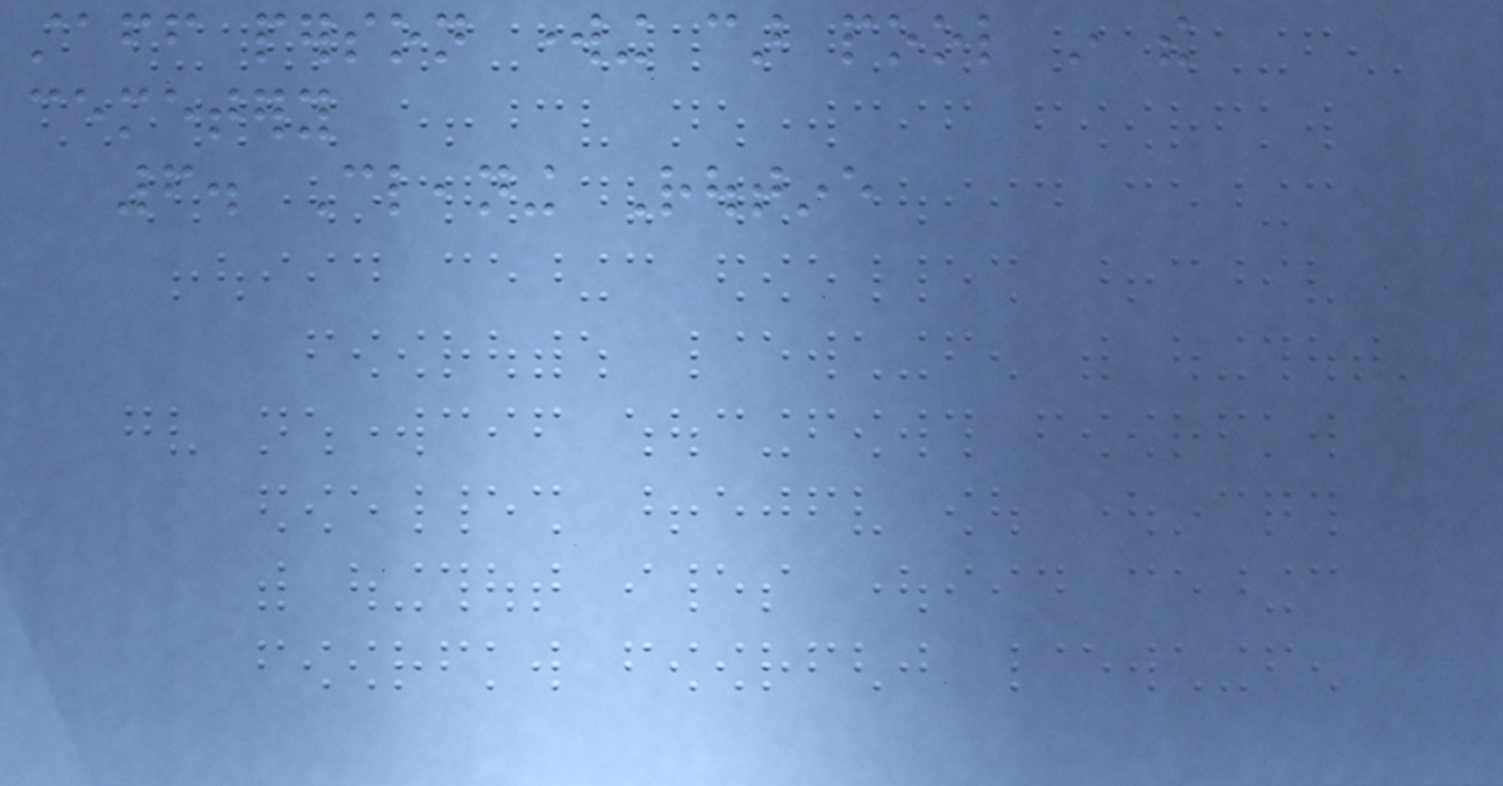staff person working car pool in the
cemetery
6. Cleaning Routine
